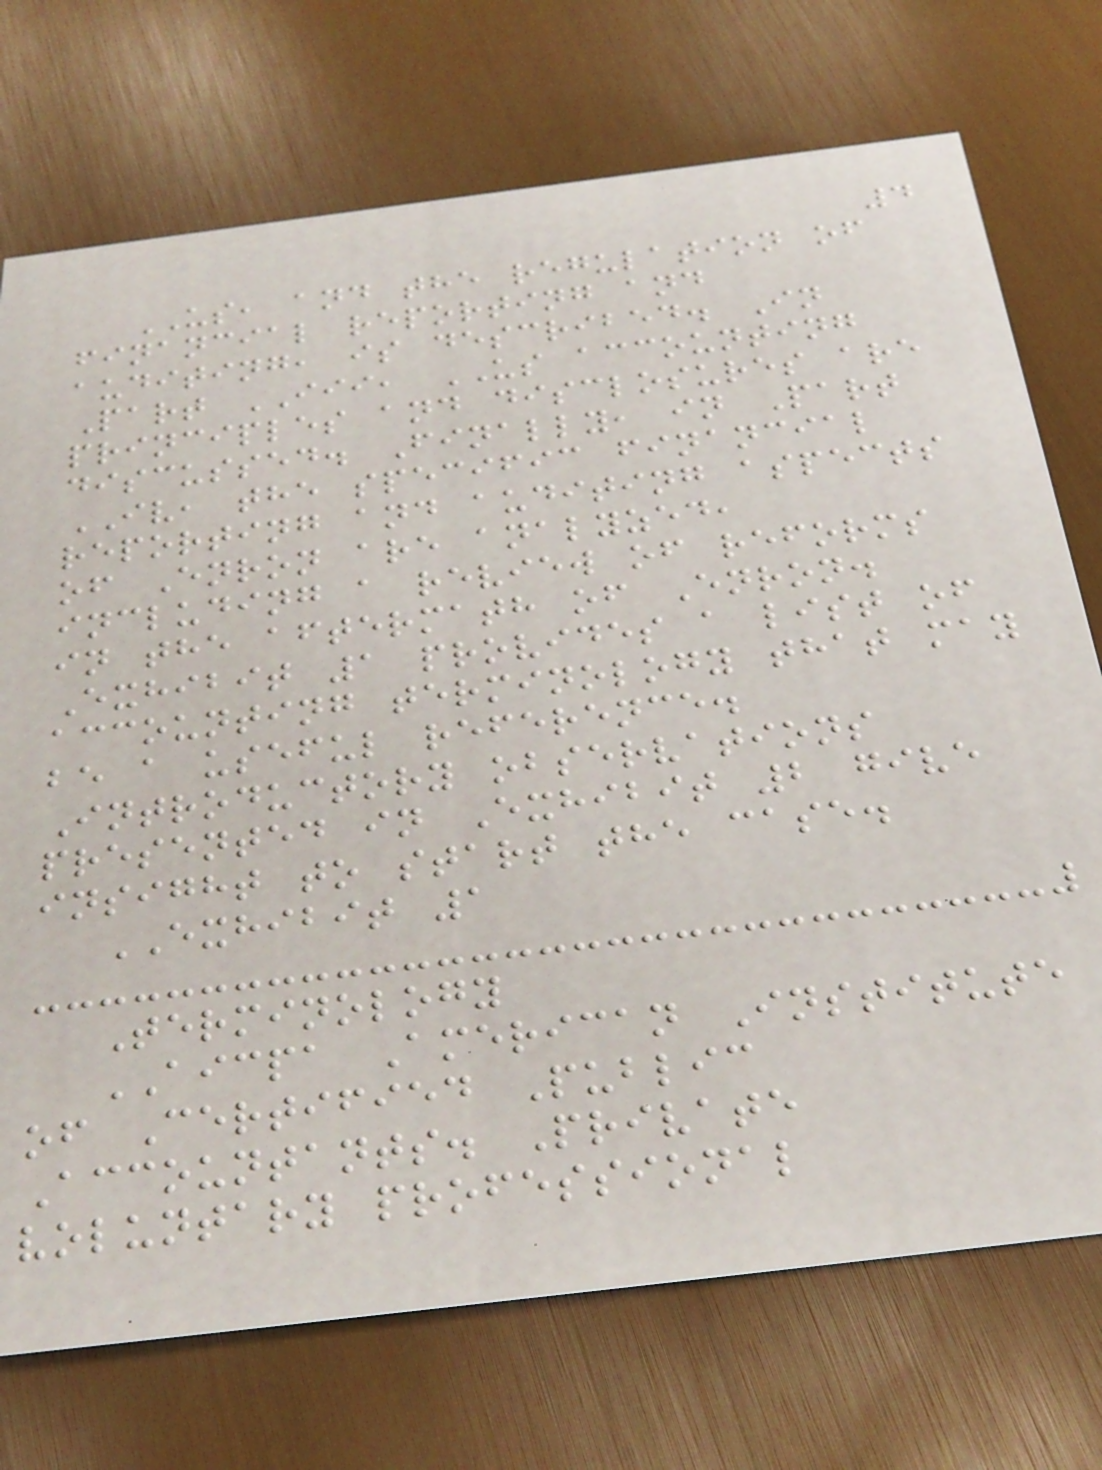4
US, and the regulation of
financial reporting and
auditing, is described. In
Part III, US accounting
principles and disclosures are
discussed. Finally, in Part
IV, the specific financial
reporting and auditing aspects
of Enron are analyzed,
including a review of reforms
in the aftermath of Enron.
Exhibit 1 provides a list of
accounting terminology that may
be a useful reference.
Introductory observations
presented in Exhibit 2 give
insight to start the case.
EXHIBIT 1
Terminology
AICPA American Institute
of Certified Public
Accountants. Private
voluntary professional
